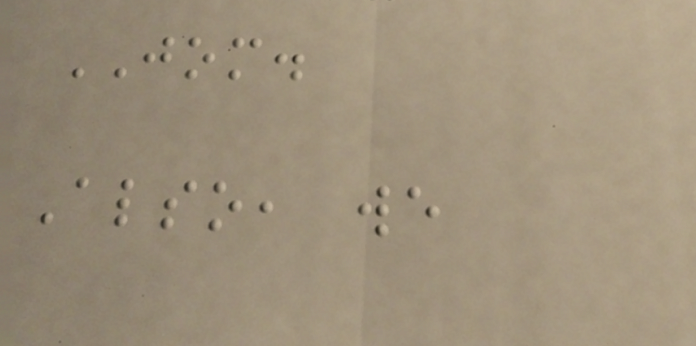JOM.
Also, we
